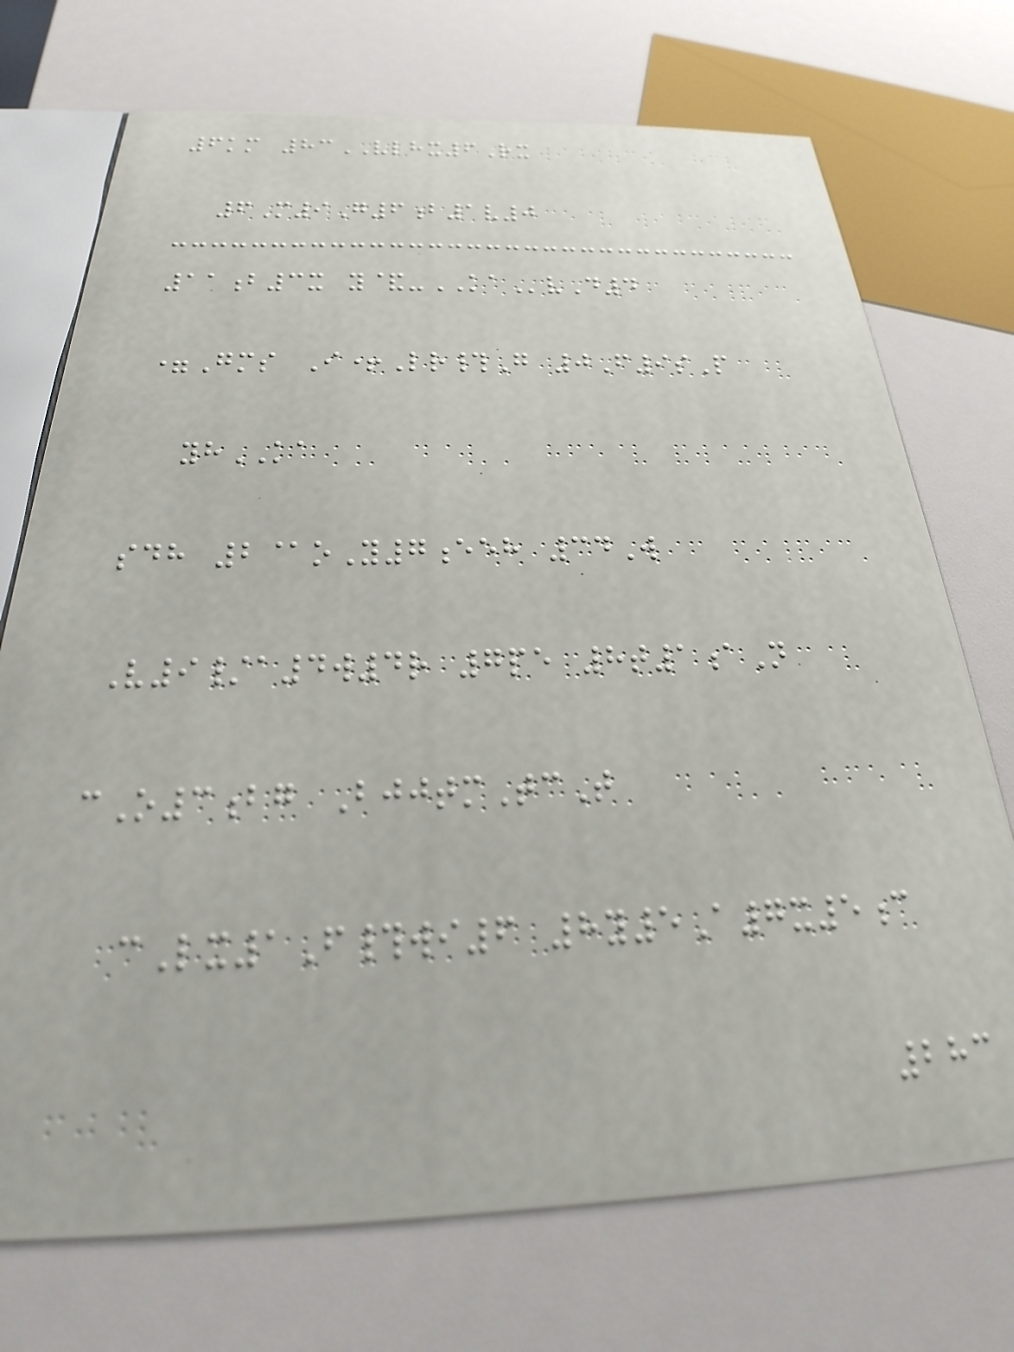6km 83VLHX6Rx
6M9G6b1v0
11b3x y&-KAvD4
=Gms I+Lr#G 0F9sP
yhKA
sdh 2@oY7eeh 34W
V9/a4w4r 7pe 8t1aN
cO3bg BjjtmTcT
cLx1F#wi6 8y5A7x5c
283
